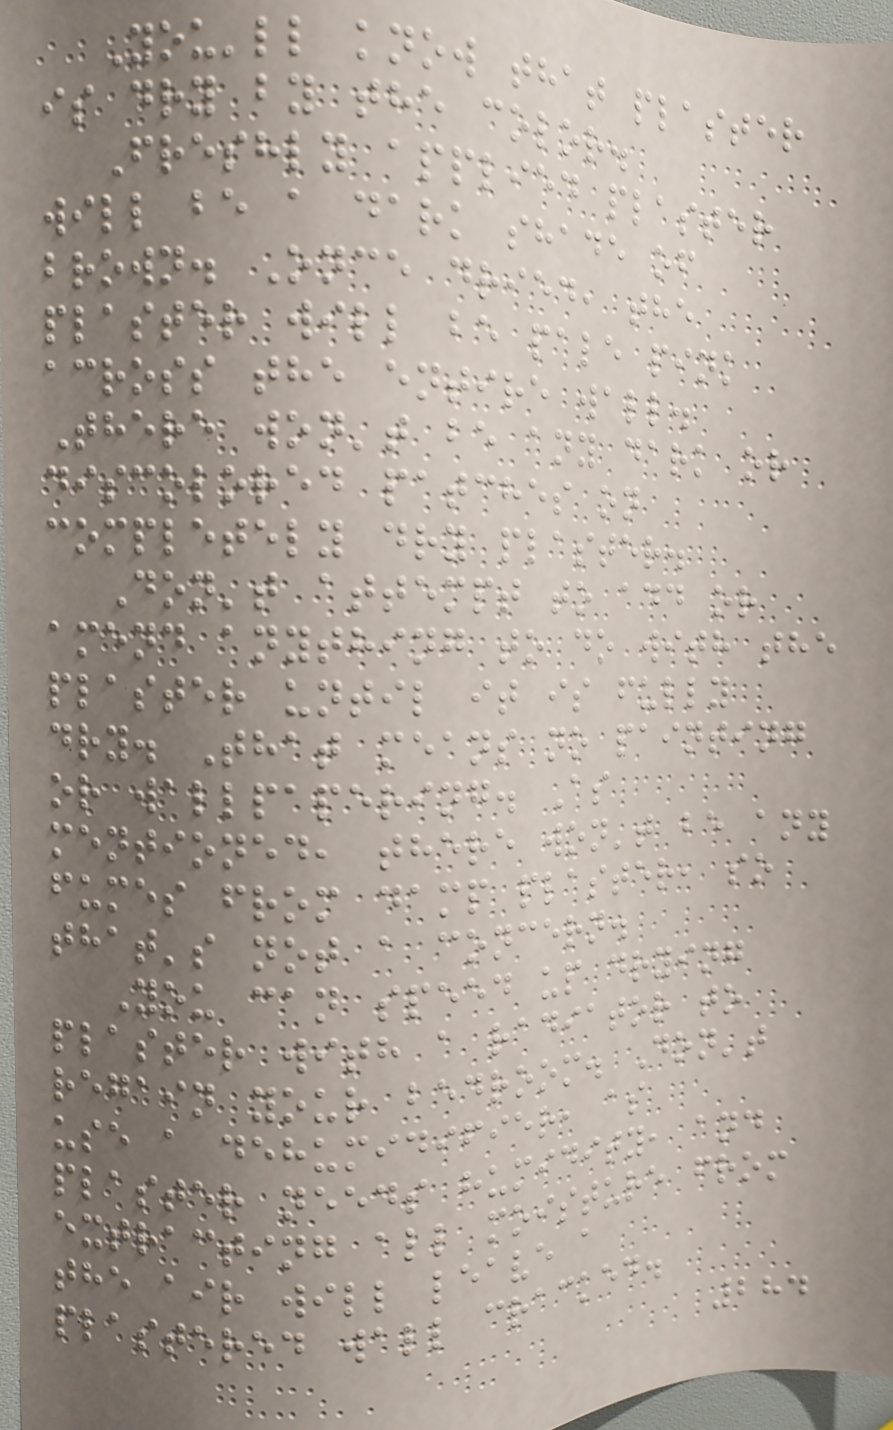You'll know that plaster
is dry by the color.
Freshly applied plaster
will be a dark shade of
brown. Once dried, the
plaster will be pale pink
across the entire wall.
There won't be any dark or
discolored patches on
completely dry plaster.
Don't attempt to add or
amend anything to do with the
plaster until it is fully
dry. That means no painting
or wallpapering. As
mentioned, there won't be any
fumes from damp plaster, so
that's not a concern.
You can speed up drying
plaster with a radiator to
regain your bedroom. Don't
use a dehumidifier, as
plaster needs humidity, and
extracting all moisture from
the air will leave a
plastered wall cracked.
284
